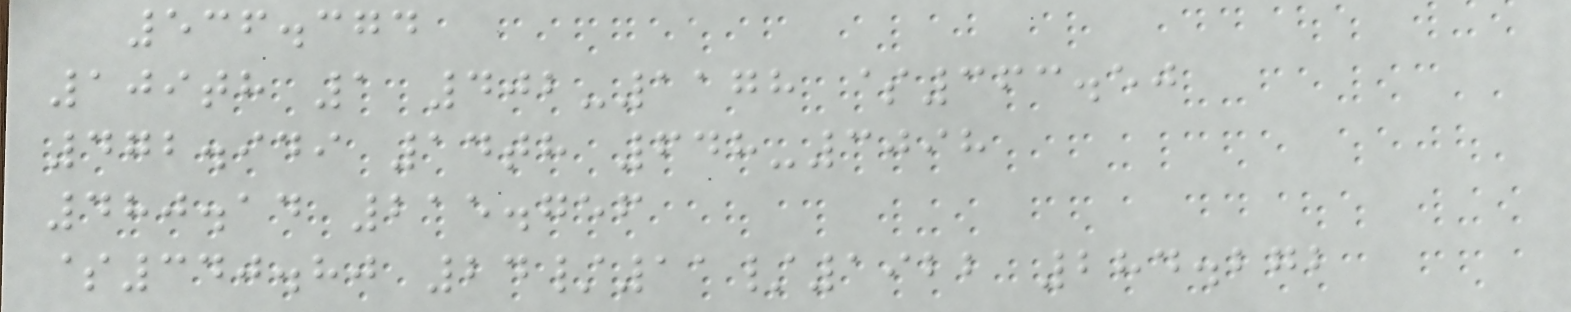536.374
109th 1 402-1178 $363.50
472.949 14th 648-3098
480.14 215.756
$340.80 24/11/1922 284.272
